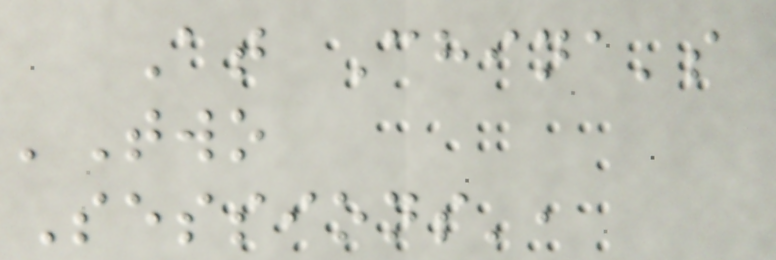At China's
'Two
Sessions',
